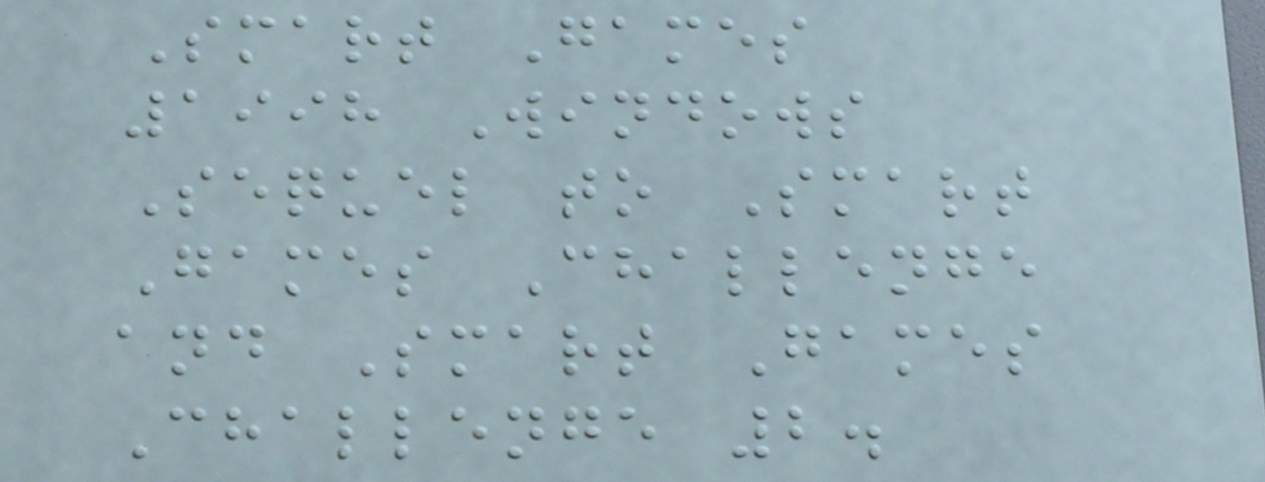Smart Games
1998 Windows
Sequel to Smart
Games Challenge
and Smart Games
Challenge 2.
